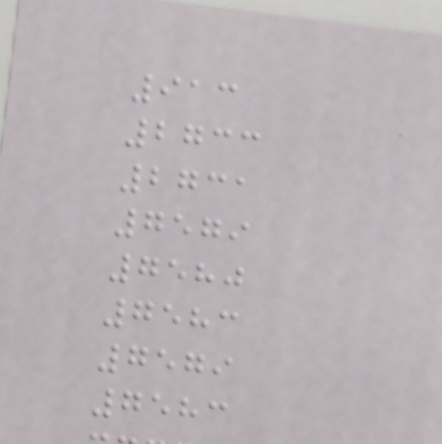913
2733
2731
7579
7580
7583
7579
7583
